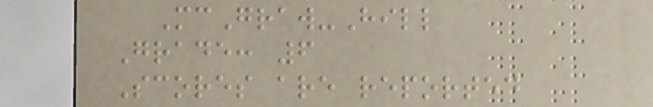McGraw-Hill
Grade: 6
Scores are reported
